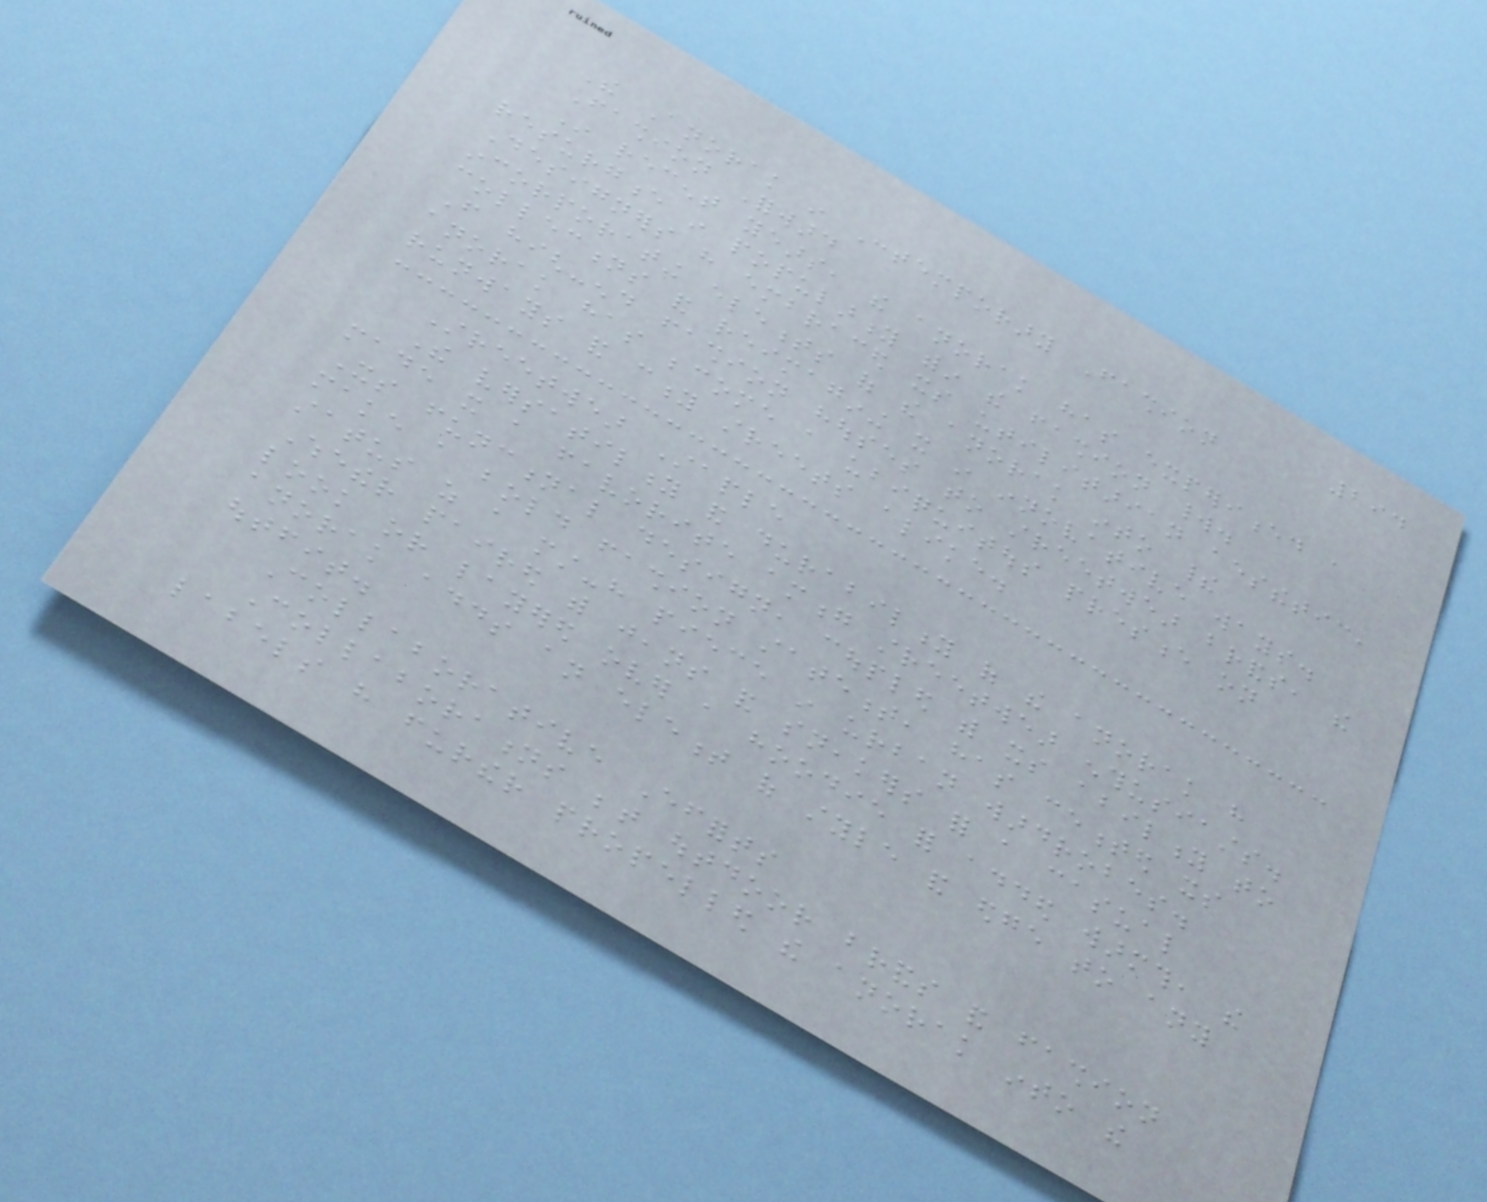294
The Anorak in Contemporary Fashion
Fashion Forward
In recent years, the anorak has experienced a
resurgence in popularity within the fashion world.
Designers have embraced its utilitarian aesthetic,
incorporating elements of the anorak into their
collections and reimagining it in innovative ways.
From high-end fashion houses to streetwear brands, the
anorak has become a ubiquitous presence on
runways and city streets alike.
Streetwear Staple
The versatility and durability of the anorak have
made it a favorite among streetwear enthusiasts.
Its functional design, coupled with its ability to
make a bold fashion statement, has cemented its
status as a must-have piece in urban wardrobes.
Whether paired with jeans and sneakers for a casual
look or layered over a hoodie for added warmth, the
anorak adds an element of style and edge to any
outfit.
Collaborative Efforts
Collaborations between outdoor brands and fashion
labels have further propelled the anorak into the
